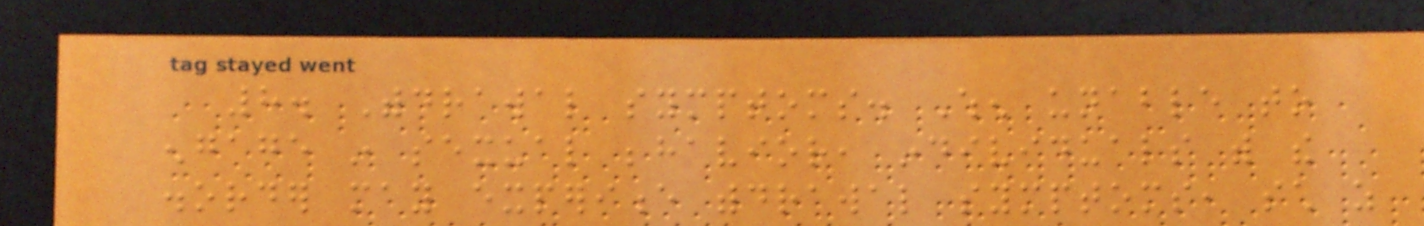8. Withdrawal symptoms. When unable to
engage in sexual behavior, individuals with the
disorder may experience withdrawal symptoms, such as
